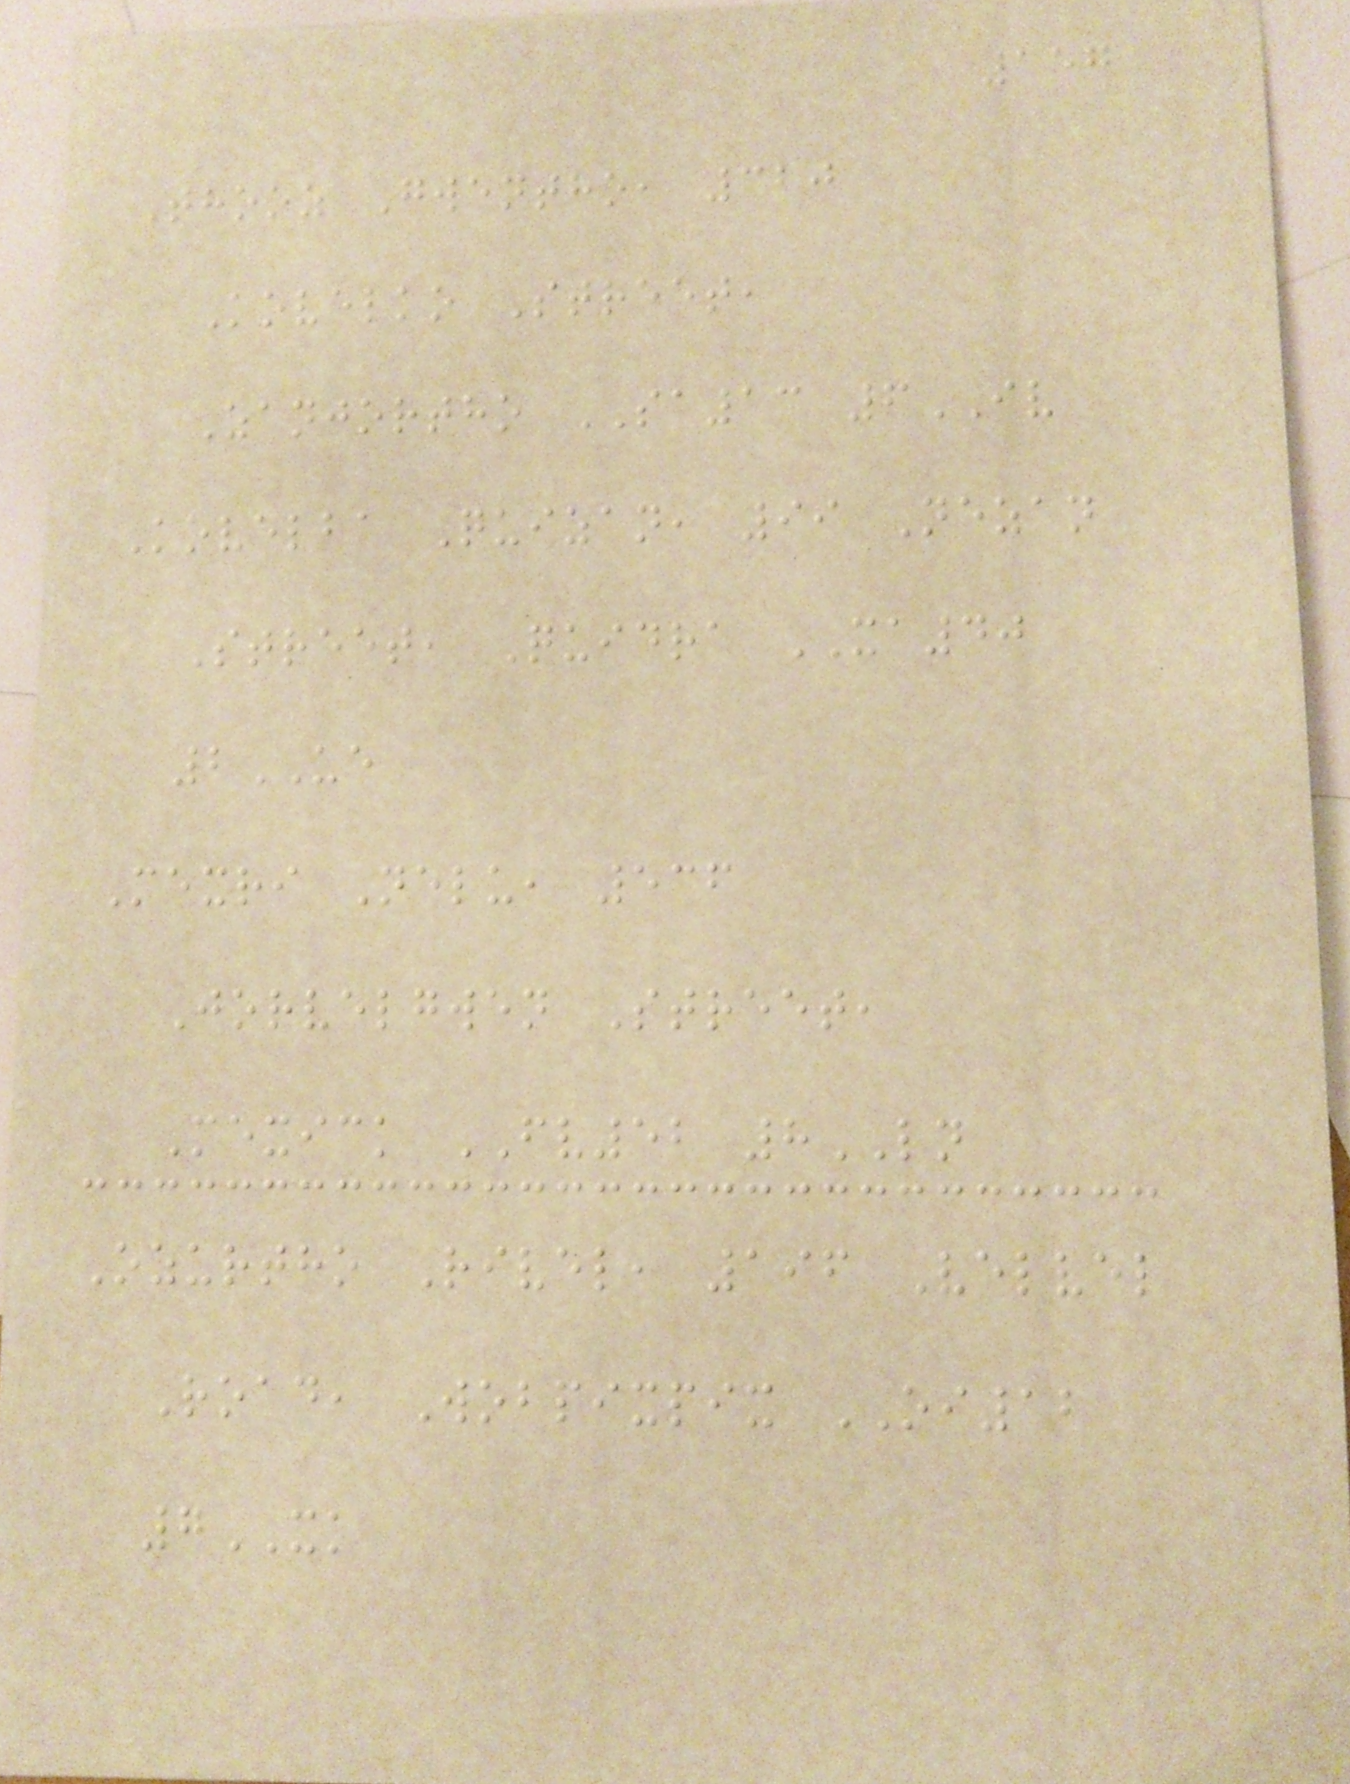157
Thooz Gwentho, 320
Kovelko Street,
Zanjortho SA13 6IV
Kovelba Quizan, 99 Nezan
Street, Quidra XA40
2UE
Mexri Nelu, 536
Jorvelgwen Street,
Mexick FV52 8LN
Ozurtho Rivel, 196 Velvel
Road, Wobpixpix OI12
7XK
